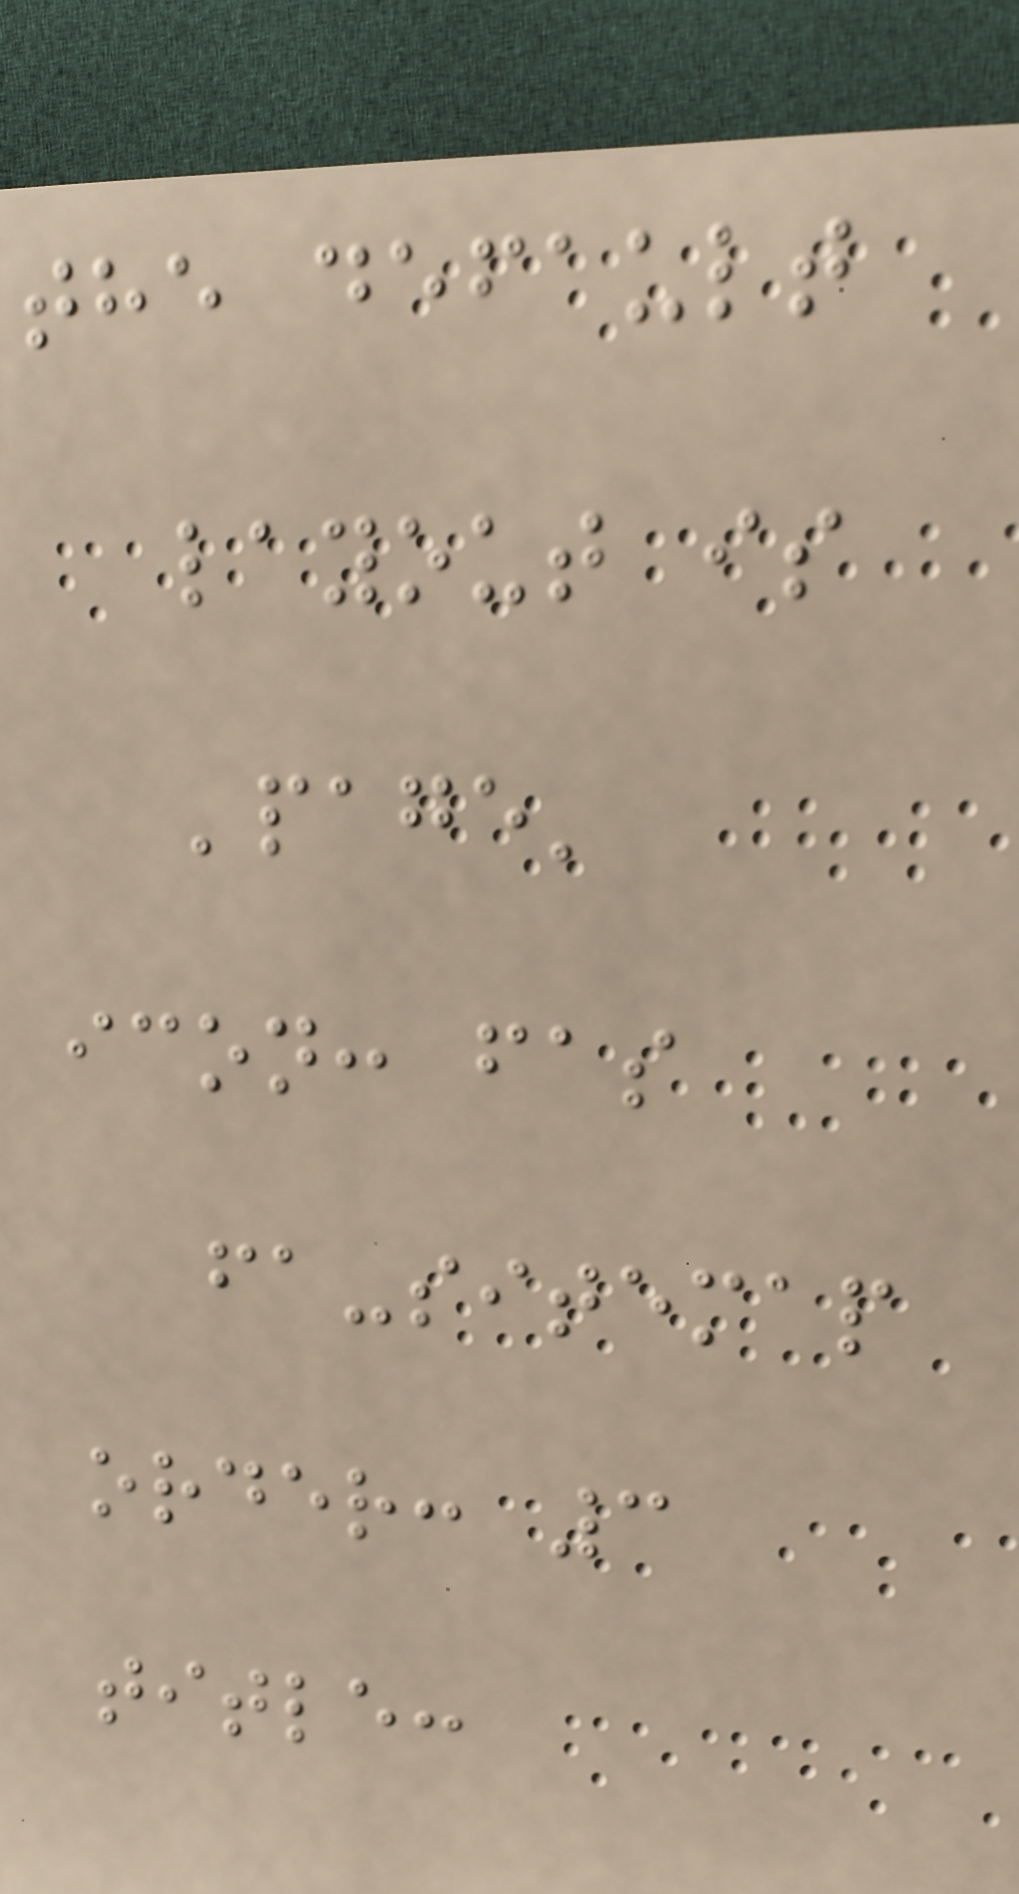the default
layout is
'page'
icon: fas
fa-sitemap
order: 3
title:
